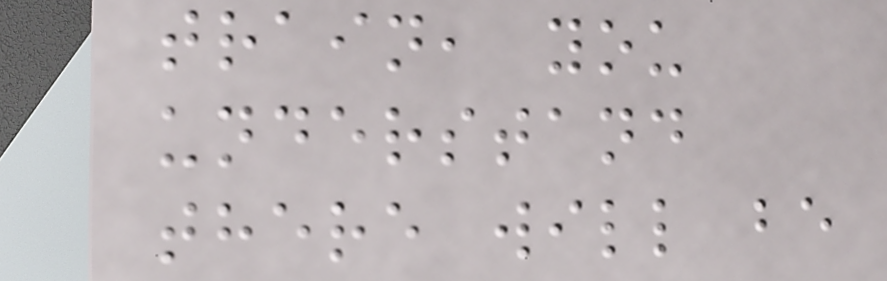train, you
understand
there will be
